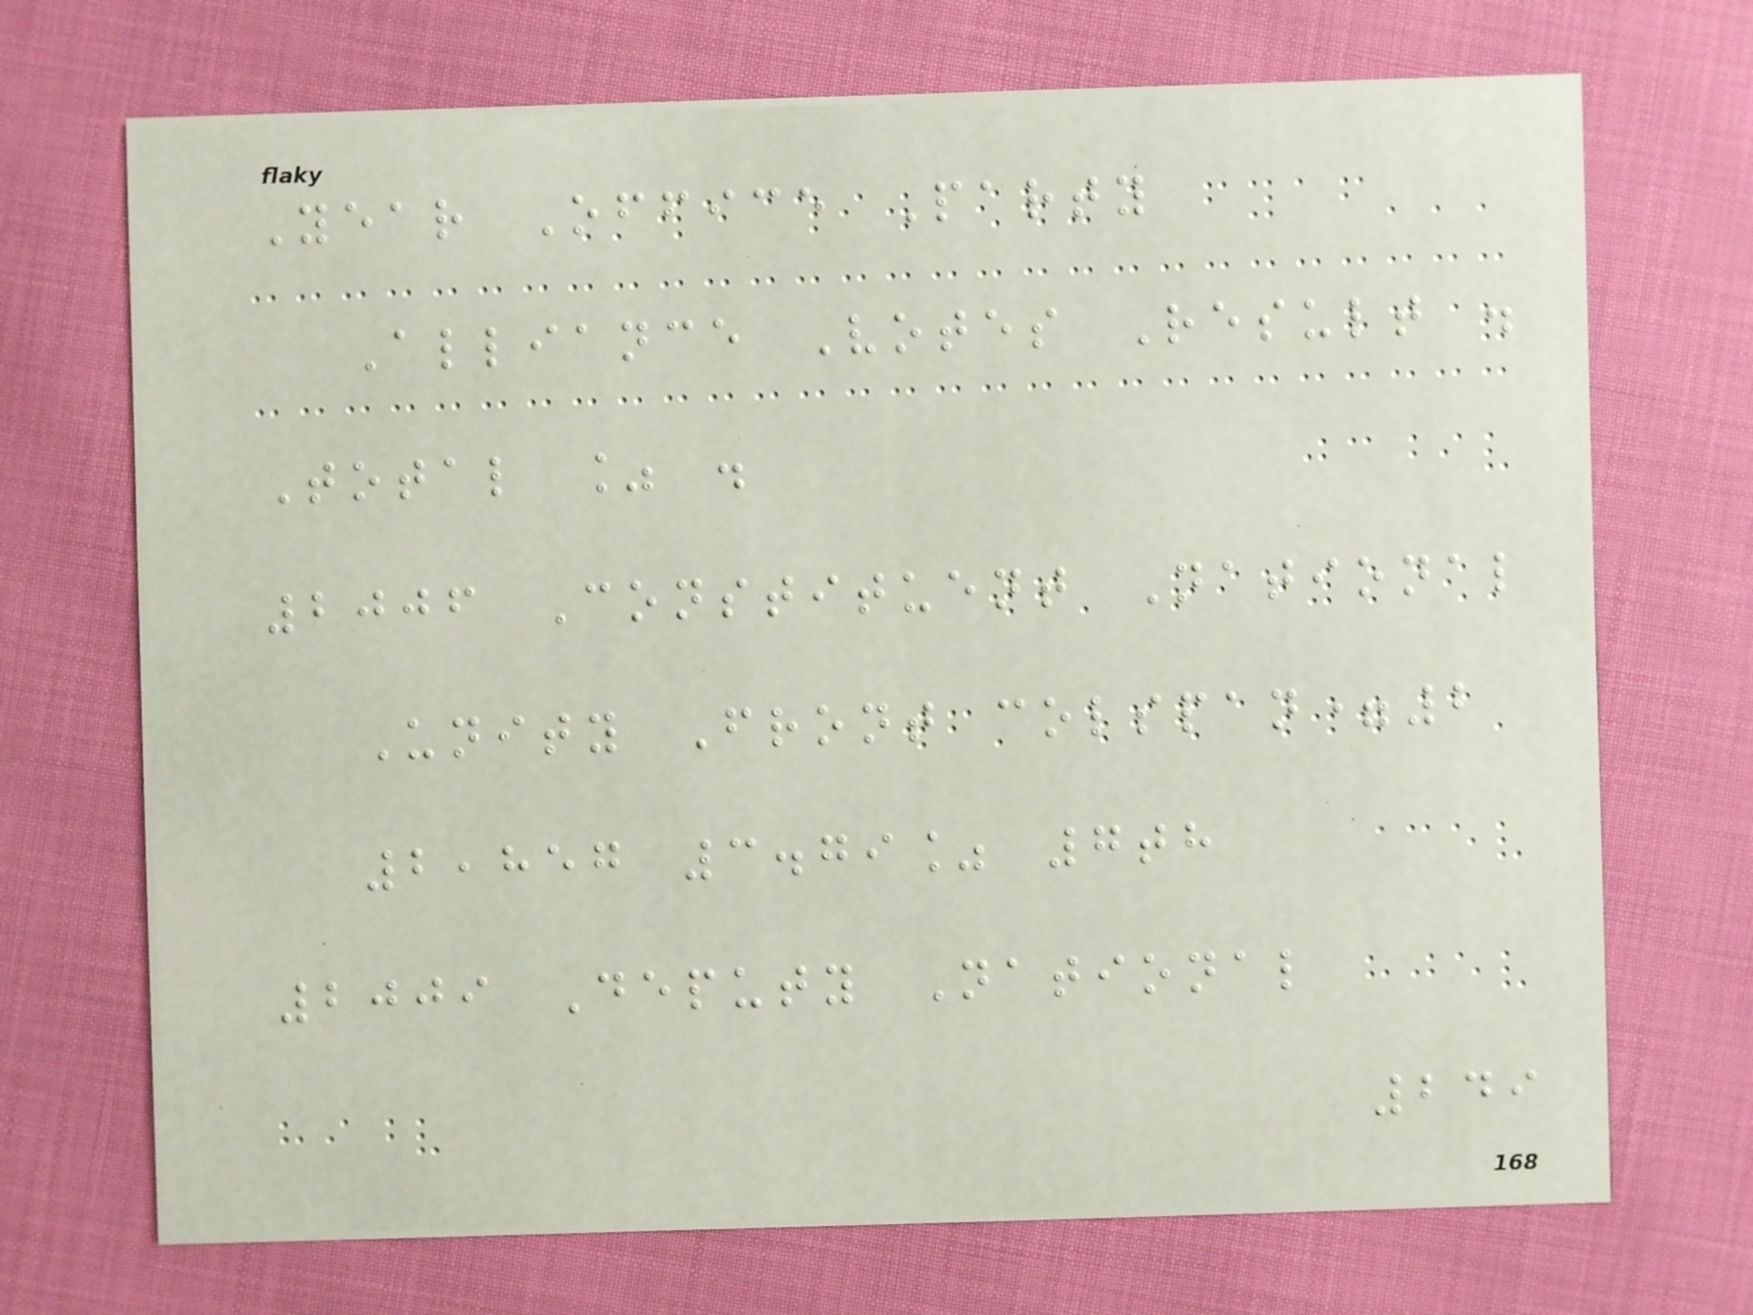Year Office Party
Alliance Votes Result .
Total % .
2006 Constituent National
Unity Front colspan=2
2,857 3.79% 7th
2009 Deputy National
249
